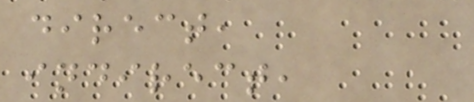direct,
indirect,
